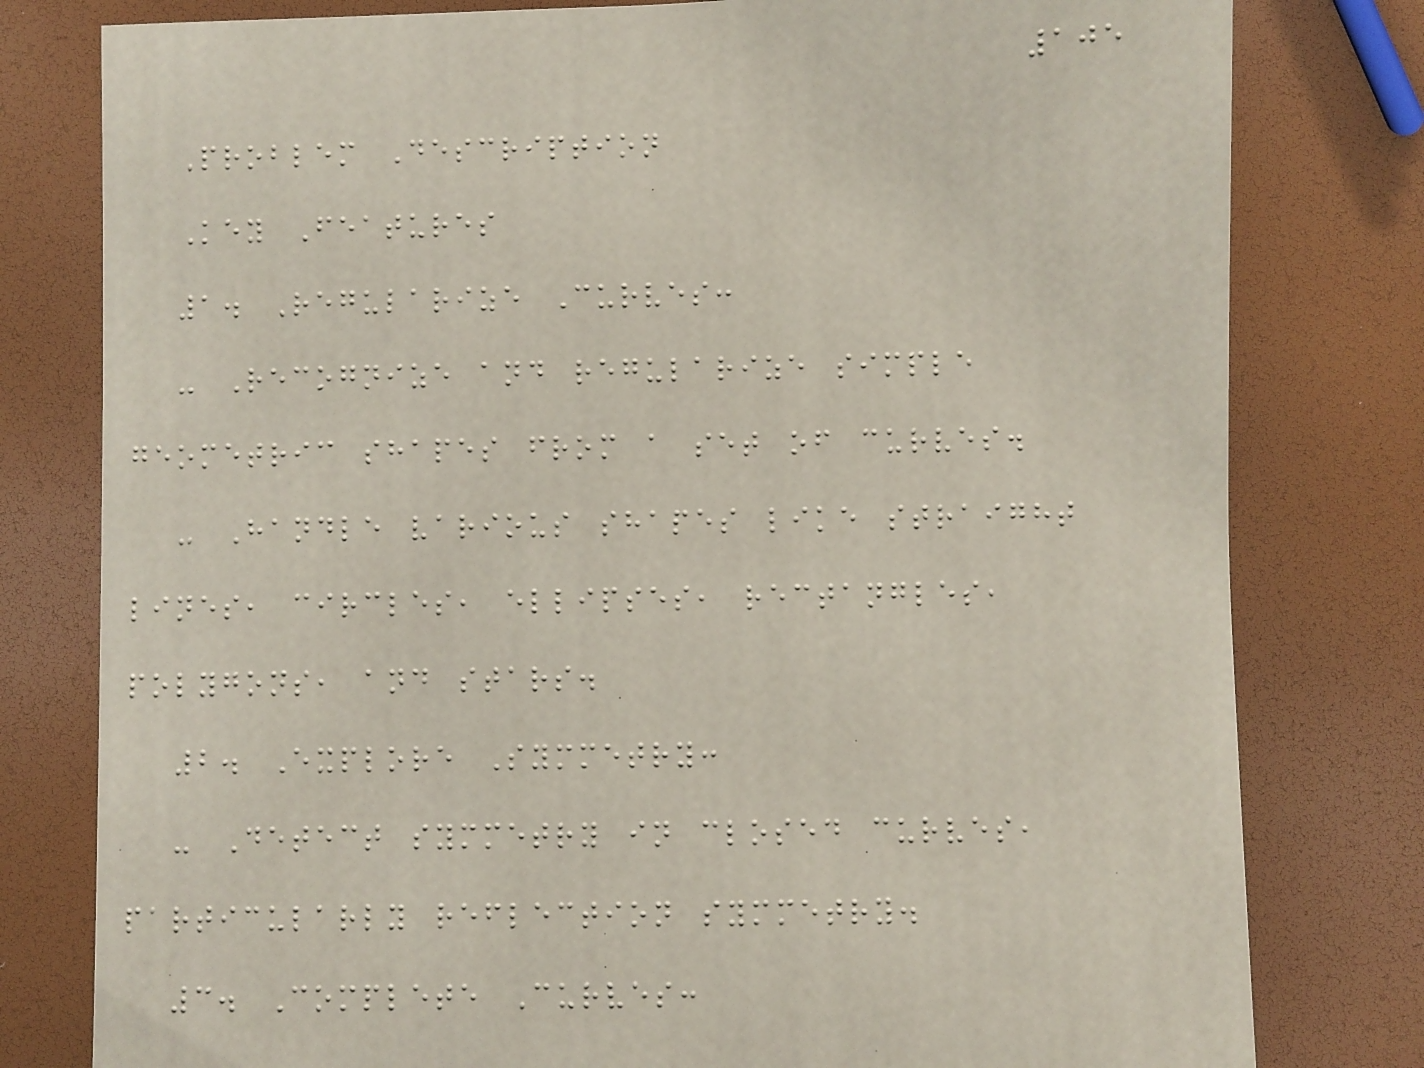105
Problem Description
Key Features
1. Regularize Curves:
- Recognize and regularize simple
geometric shapes from a set of curves.
- Handle various shapes like straight
lines, circles, ellipses, rectangles,
polygons, and stars.
2. Explore Symmetry:
- Detect symmetry in closed curves,
particularly reflection symmetry.
3. Complete Curves:
